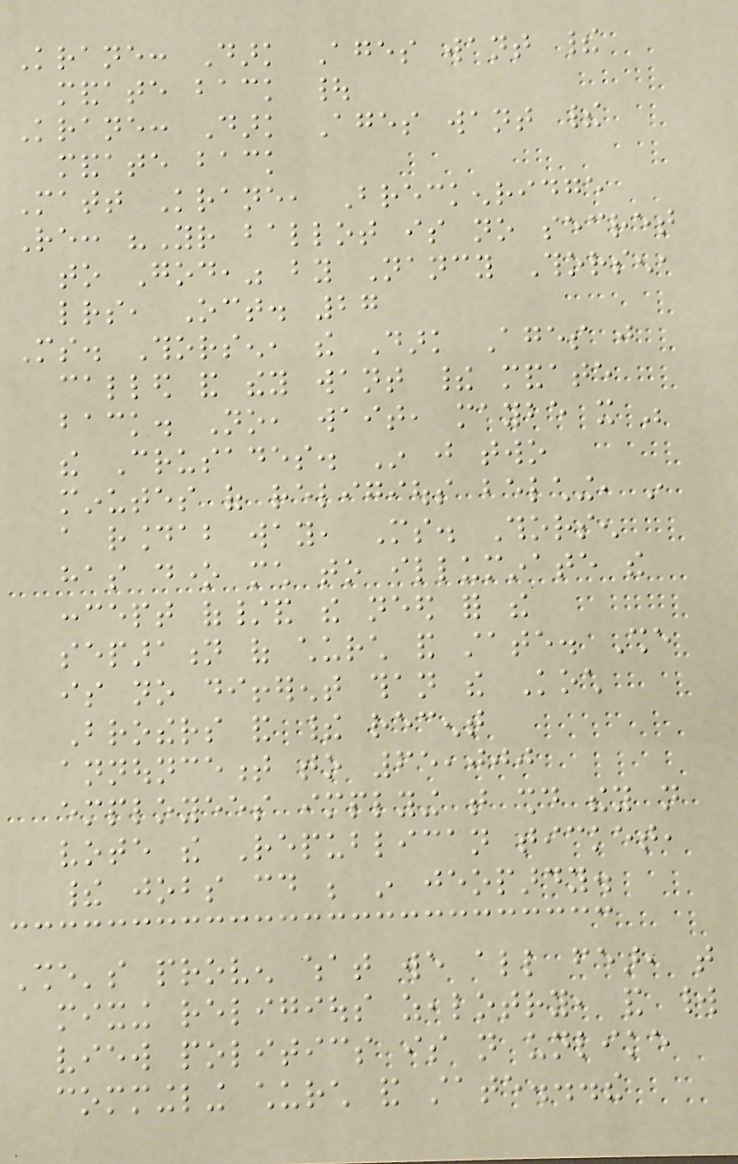Krane: Dark Ages want their
mandate back |
Krane: Dark Ages want their
mandate back
Matt Krane, Breckenridge
Re: "Your ballot is no secret
to God," by Nancy Thorsen,
letters, Oct. 27
Ms. Thorsen, the Dark Ages just
called and they want their mandate
back. No, wait, maybe it was
the Crusades. In just two
minutes of religious belching, in
a roundabout way, Ms. Thorsen
has done much to illuminate the
concept of/and the need for the
separation of church and state. She
is no different than the Koch
Brothers and their recent
announcement to 65,000
employees implying that should they not
vote the Republican ticket,
their jobs could be in jeopardy.
She's proven what we all fear, that
mixing religious zealotry, and world
view politics is not unlike
commingling church and state...the
